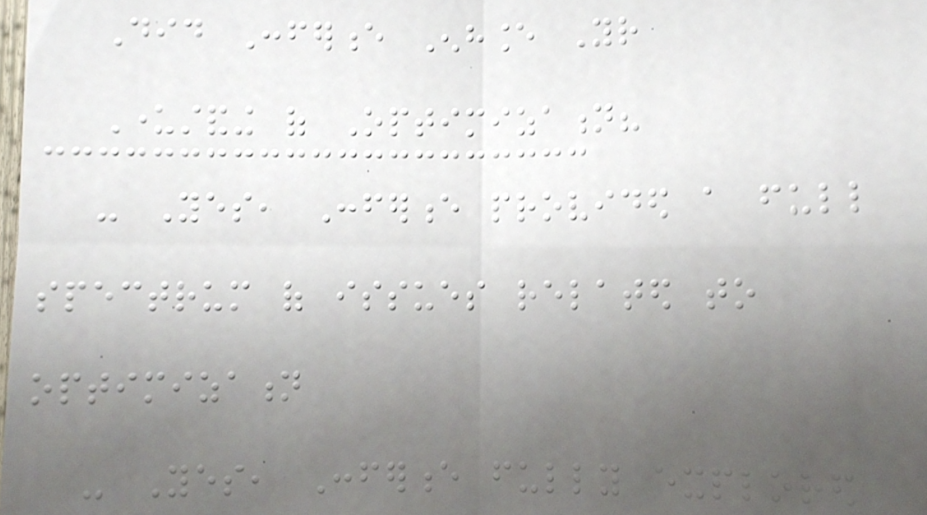Did Conference Enhance Your
Understanding of Optimization?
- Yes, Conference provided a full
spectrum of issues related to
optimization
- Yes, Conference fully explored
